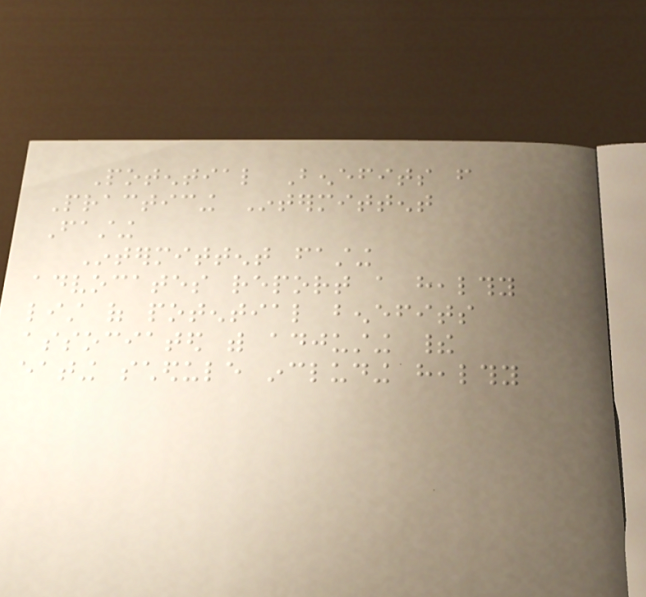Potential Benefits from
Practicing Intermittent
Fasting
Intermittent fasting
advocates report a healthy
list of potential benefits
associated with adjusting their
eating schedule including healthy
